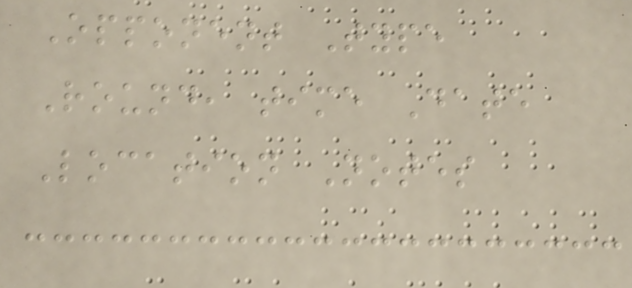Opponent Type
Round, time Date
Location Notes
